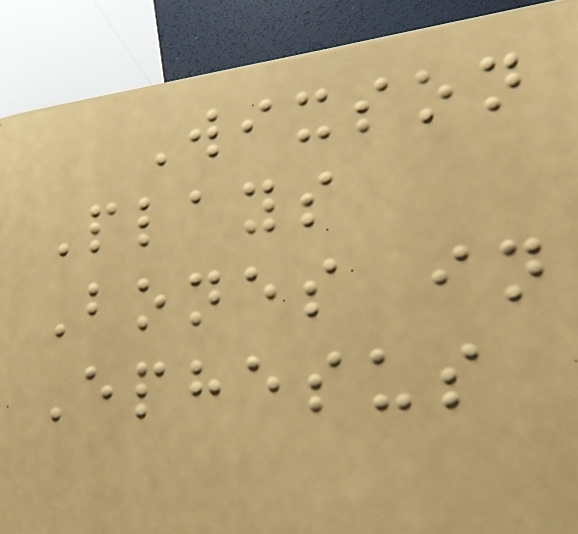Wixson
Plays
Bones in
Ephesus
